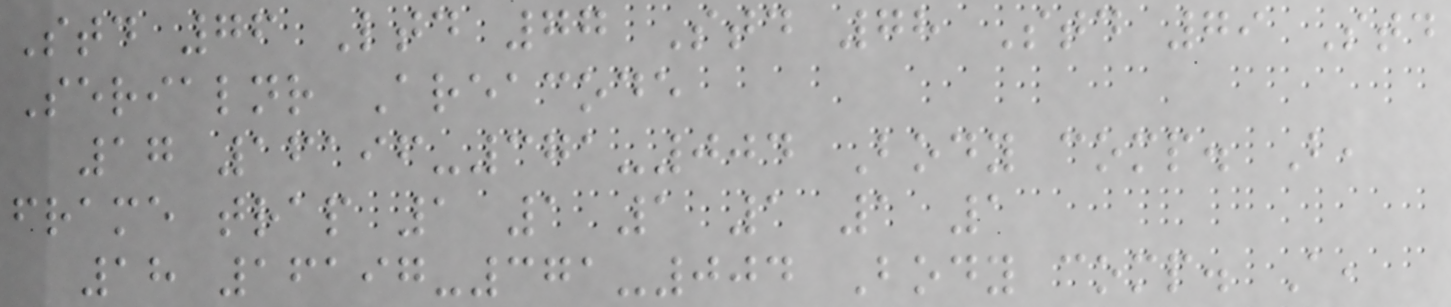Std 76 Ltd 77 Std 78 Std 79 Std
Serialnr Areacode
17 16196-371-004 Body comp. B,
frame trap 1 1 1 1 1 1
18 16197-371-004 Body comp. A,
